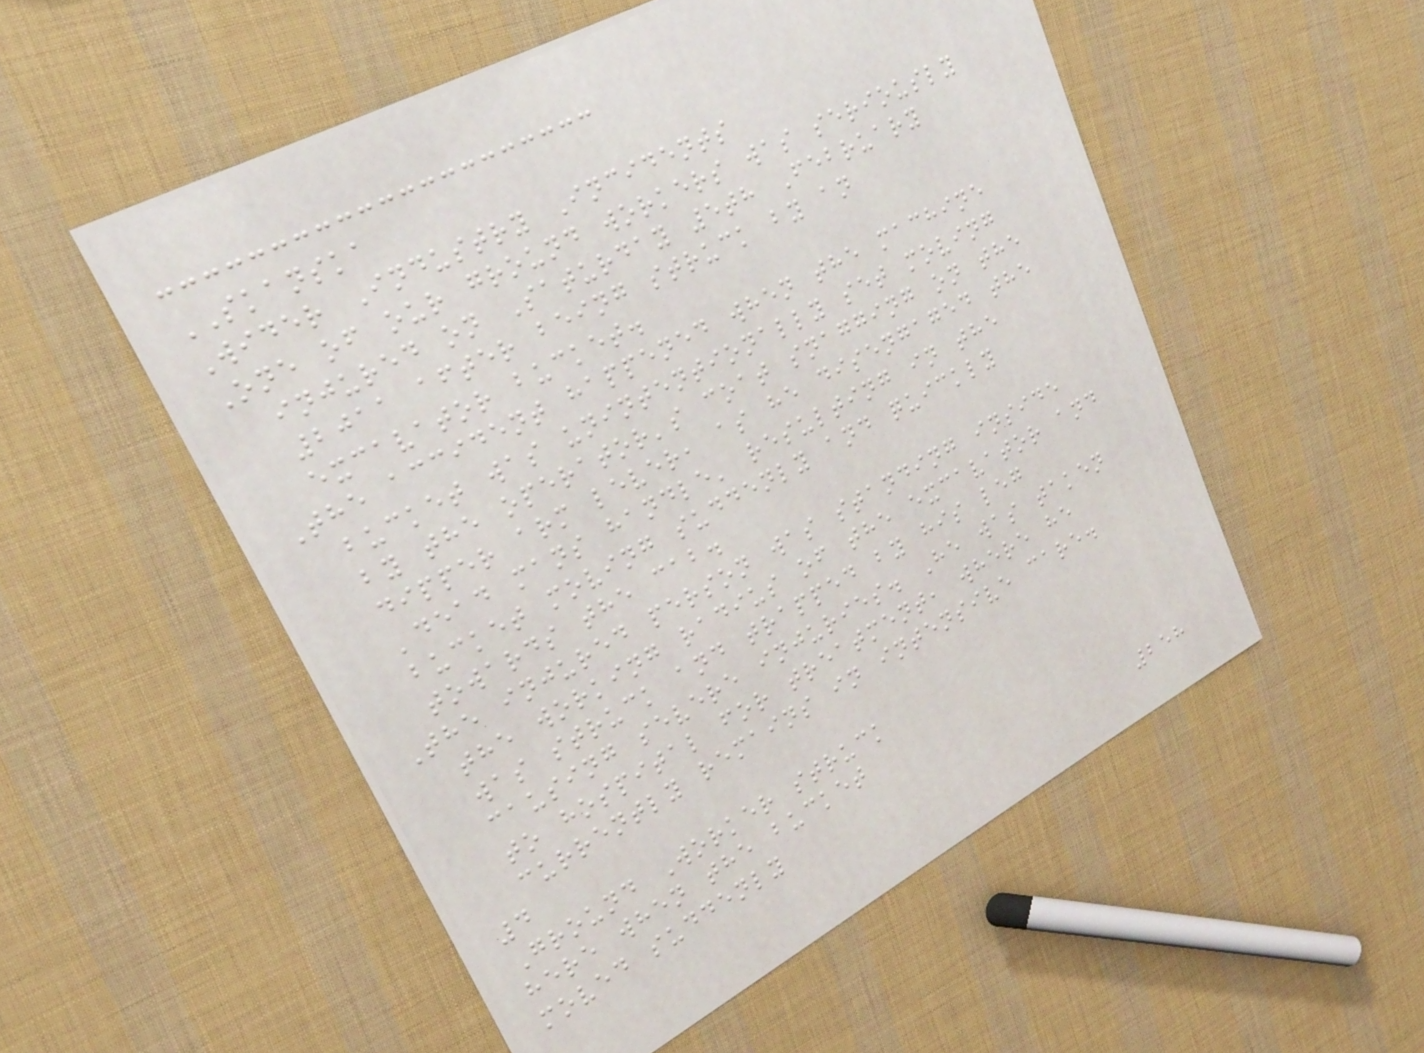SKANSKA
Wider Industry Incidents
One of our ground workers was seriously
injured on Saturday 5th February
2011 after being struck by an
excavator bucket.
The accident happened when the machine
bucket was unintentionally set moving
by the operator's coat snagging on the
dipper arm lever, as he disengaged the
'dead mans handle' resulting in the
bucket moving suddenly and quickly
towards the cab.
The injured person was standing inside
the working radius of the excavator and
was struck and trapped by his leg
causing severe injuries. He was taken
to hospital for treatment, where he
currently remains in intensive care.
4
Ground Worker struck
here when the bucket
moved suddenly
258
